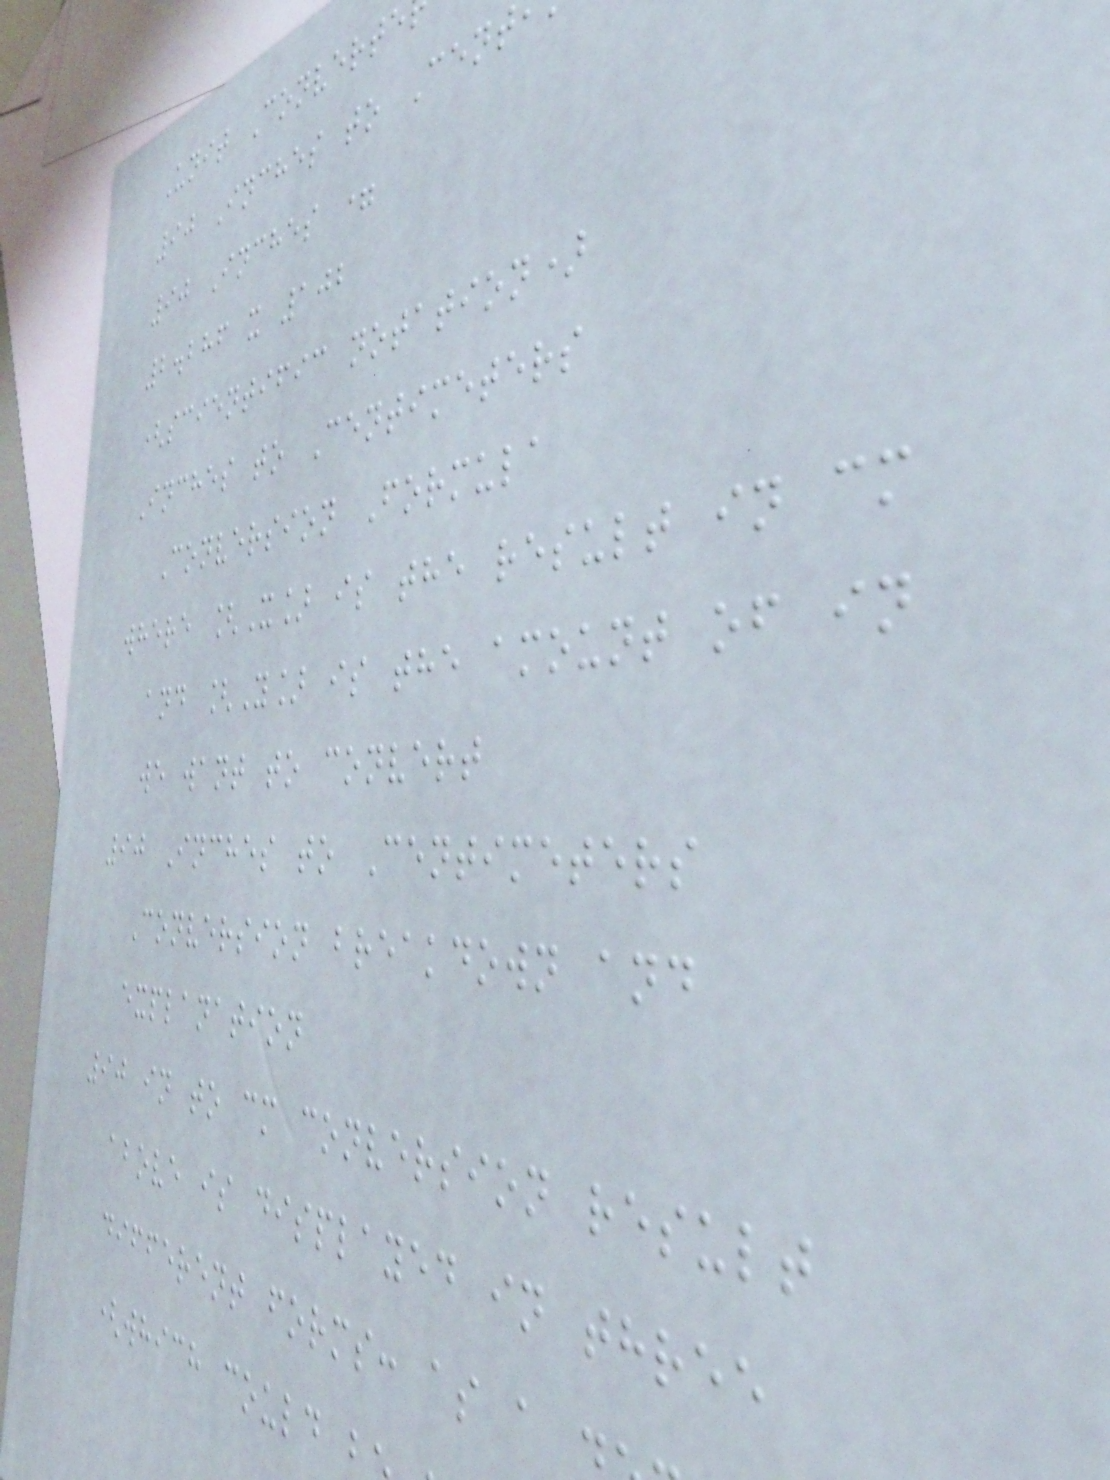Unit Converte
90 Inches to Cent
90 Inches =
2.286 x 102
(scientific notation)
Inches to Centimeters
Conversion Formula
where [X] is the result in cm
and [Y] is the amount of in
we want to convert
90 Inches to Centimeters
Conversion breakdown and
explanation
90 in to cm conversion result
above is displayed in three
different forms: as a
(which could
